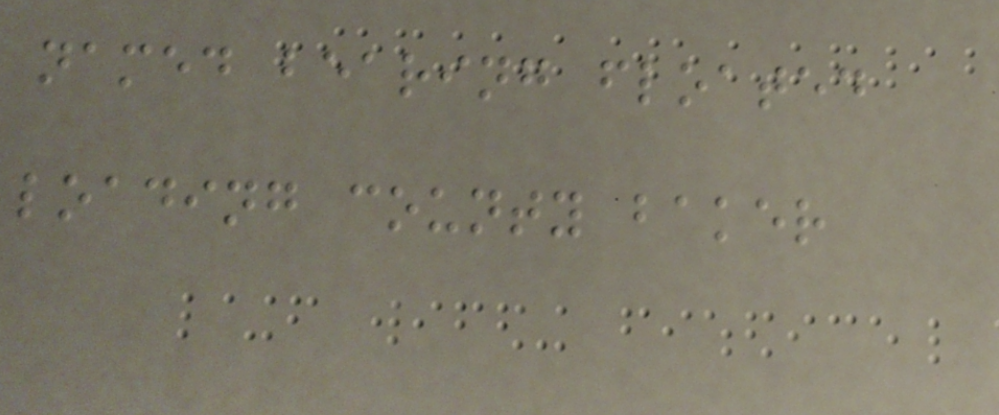named bearing floated
loading county baker
